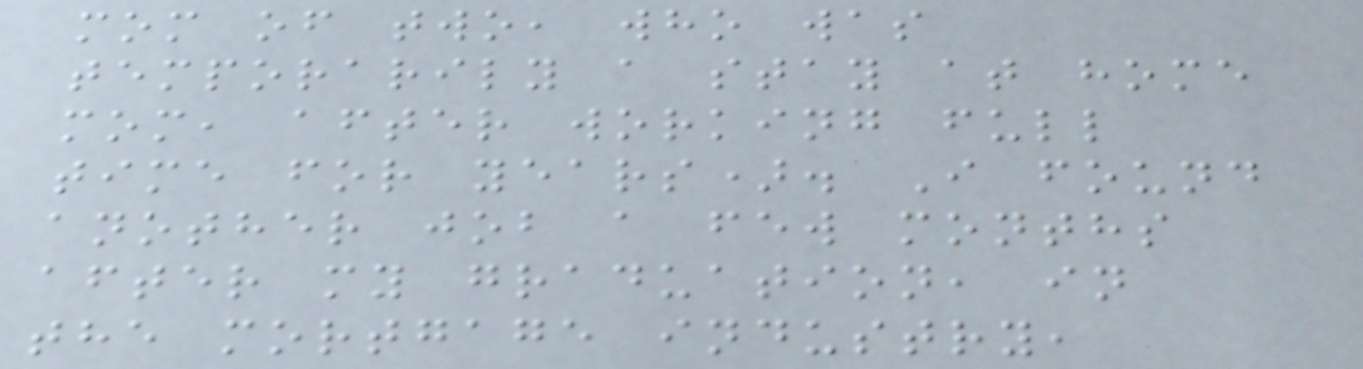mom of two, who was
temporarily a stay at home
mom, after working full
time for years). I found
another job a few months
after my graduation, in
the mortgage industry,
